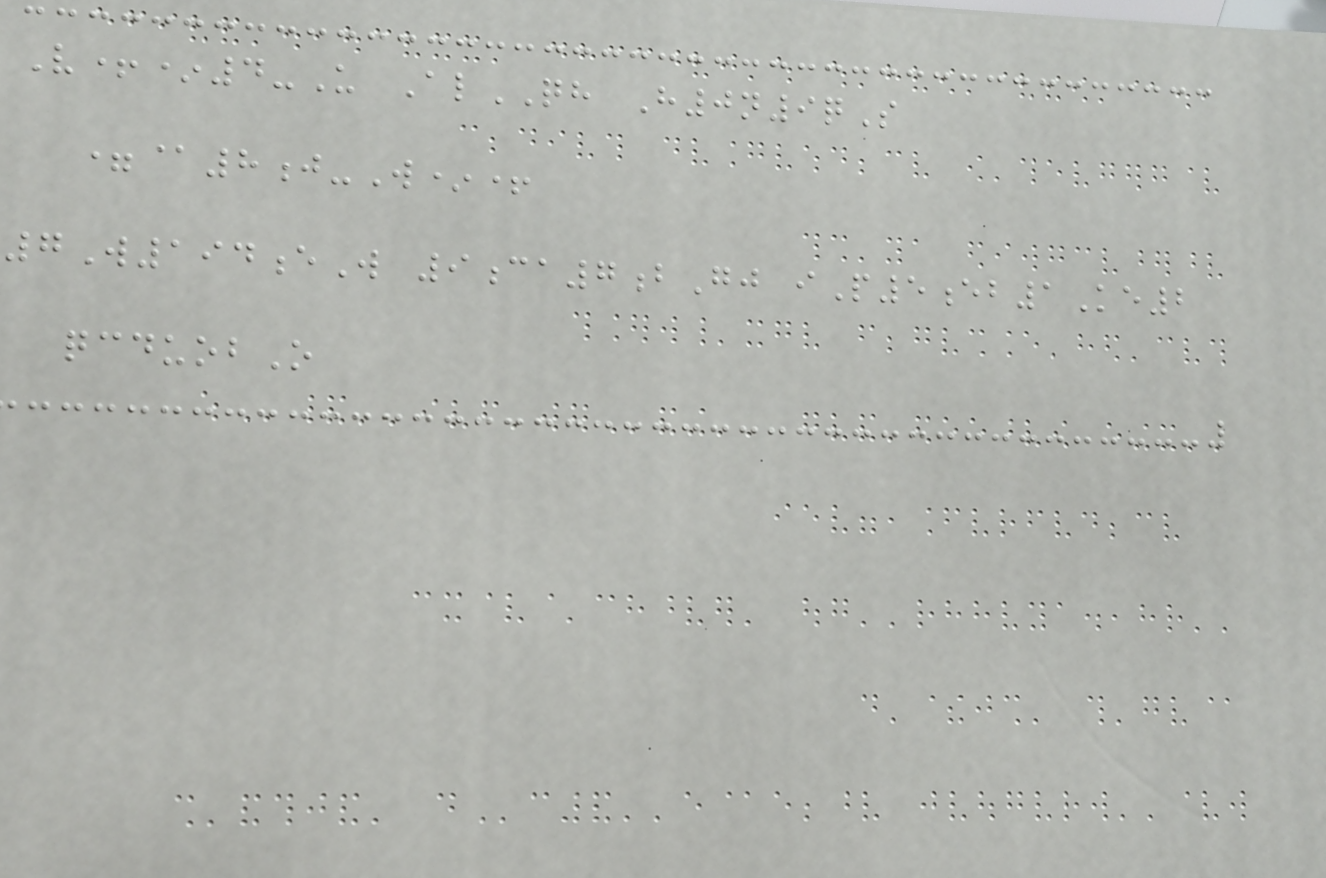V+*4-U AlQH H0n9qS
=@8j-W*+
7W194eW 9ca7bGj iP5eb1Ke2
qcduobO
